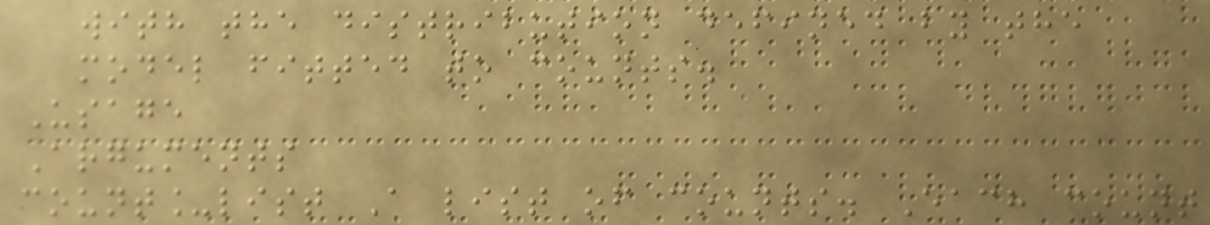with the distribution defined by the
model fitted to counts.
Usage
Arguments
count_list A list of counts. Each count
